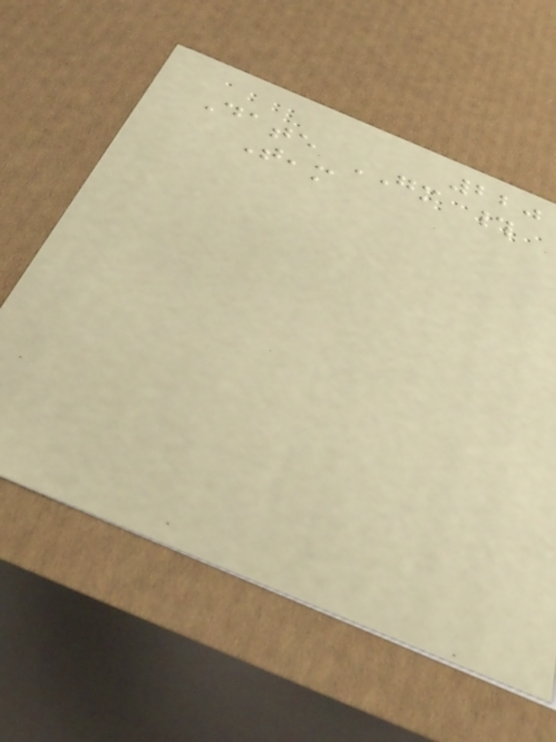220
Date GM #
Team
